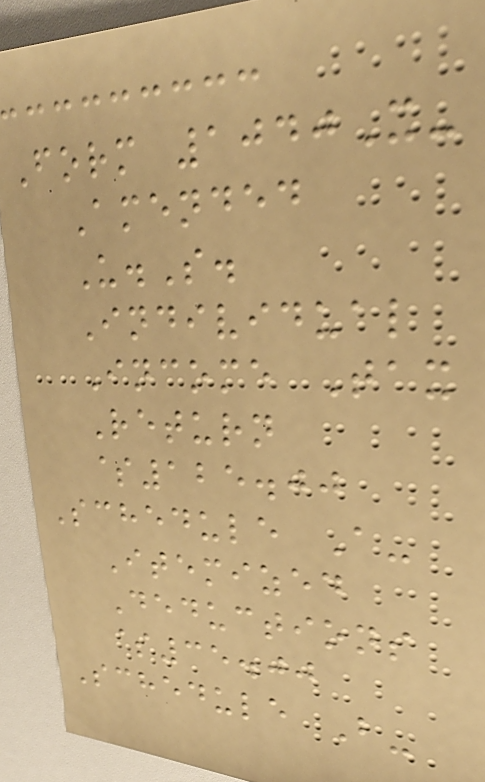Form 1040X-
Amended
U.S.
Individual
Income Tax
Return
$125.00
Schedule A-
Itemized
Deductions
$35.00
Schedule B-
